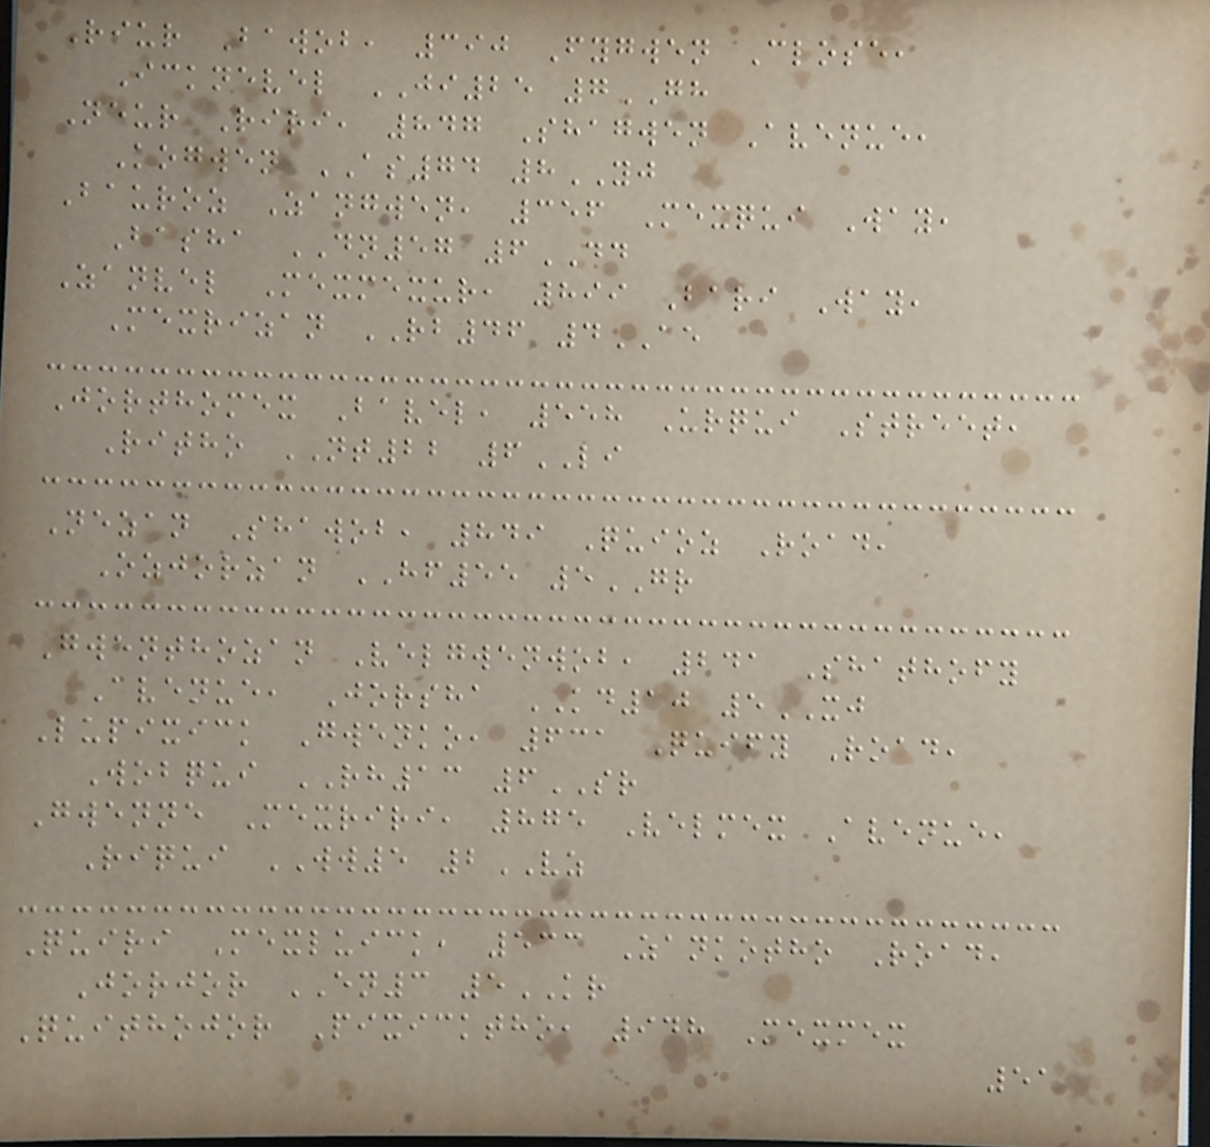Riur Bawob, 390 Fygwen Close,
Icknevel JI25 7GH
Neur Riri, 847 Shagwen Avenue,
Kogwen AS74 8YJ
Bauroz Zangwen, 356 Mexqui Way,
Basha DN57 6DD
Zanvel Mexmexur, 899 Bari Way,
Mexrizan RB46 4AE
Jorthomex Bavel, 558 Urqui Street,
Ritho NT22 6LI
Nezan Shawob, 849 Quioz Road,
Ozjorzan HF55 5GR
Gwenthozan Velgwenwob, 241 Shathofy
Avenue, Jorsha KD10 5XJ
Lupixick Gwenko, 631 Quify Road,
Wobqui RH13 6SR
Gwenne Mexriri, 875 Velmex Avenue,
Riqui WW5 2VZ
Quiri Mexluick, 533 Zankotho Road,
Jorjor EN3 5KR
Quithojor Pixicktho, 948 Mexmex
51
